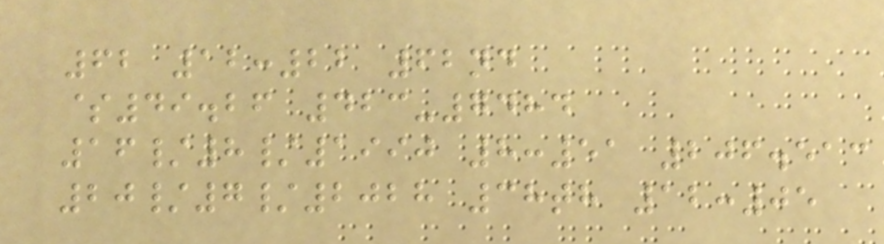62 12:22 62nd
$49.26 423-7484
16/8/1990 8:51 206.513
20/7/2028 38th 12:05
